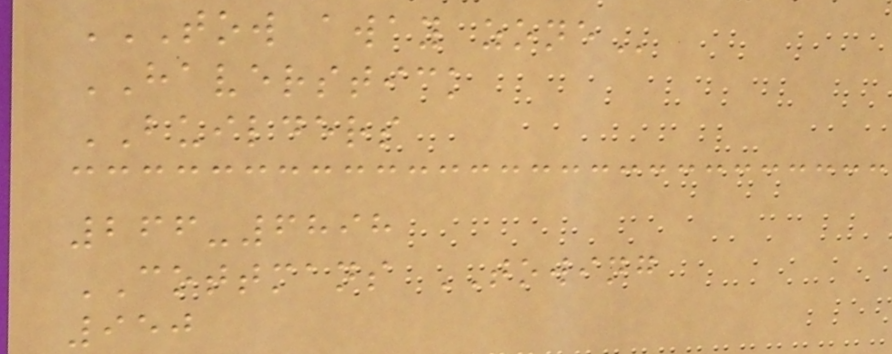TOW AWAY ZONE
HAVERSTICK
BUILDERS
266-6898
COTTMANS TOWING
950
